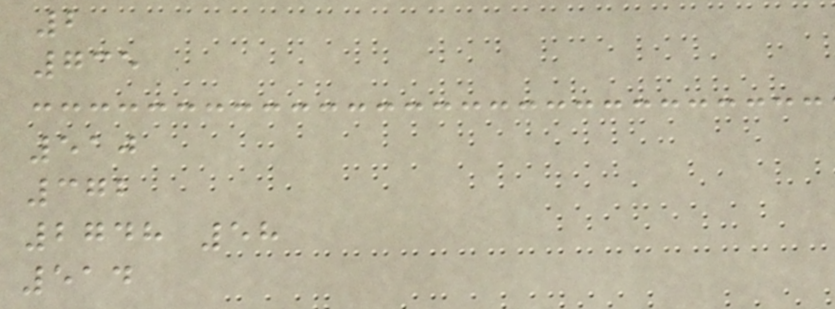2
735
510
372
2748 58
514
